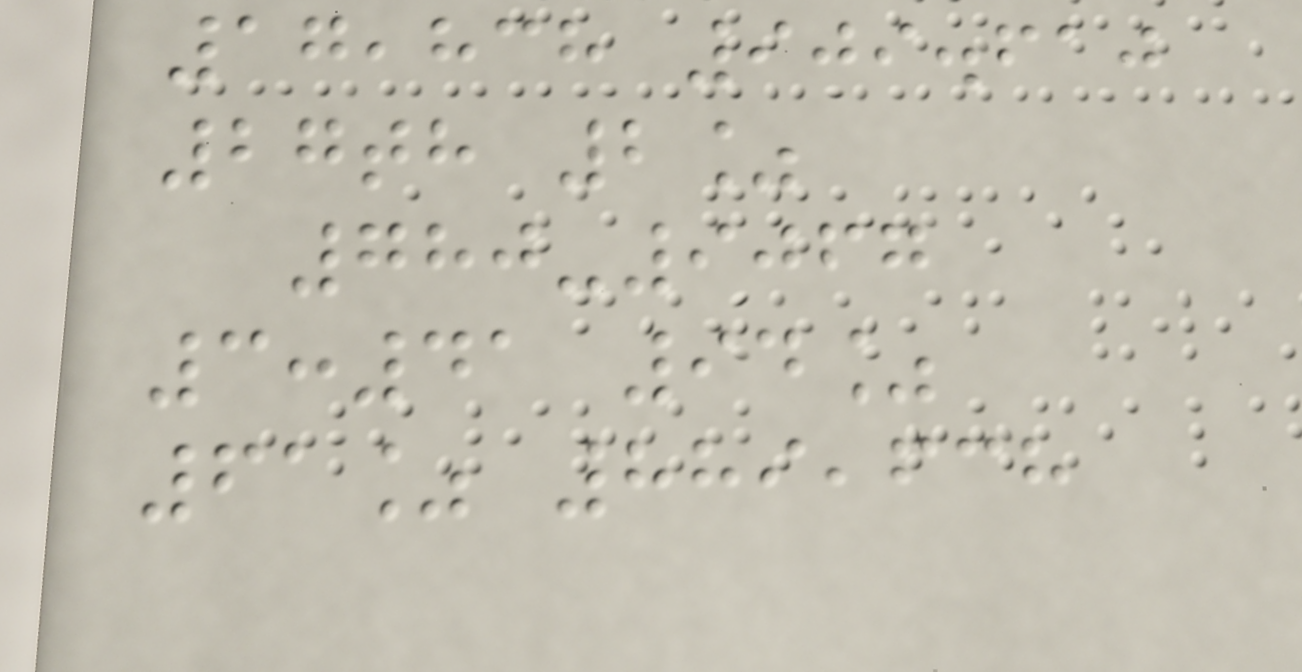17,838 909.610
27th 2%
780-9067
3:41 94%
61% 889,638
